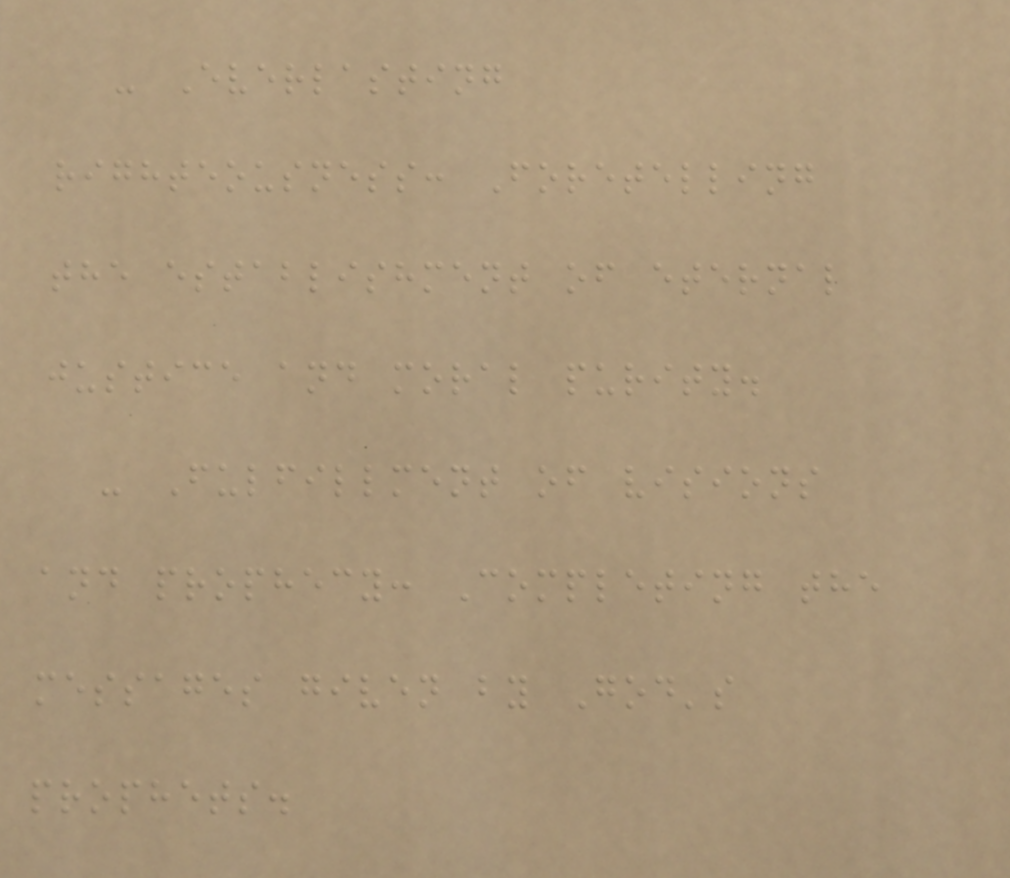- Everlasting
righteousness: Foretelling
the establishment of eternal
justice and moral purity.
- Fulfillment of visions
and prophecy: Completing the
messages given by God's
prophets.
